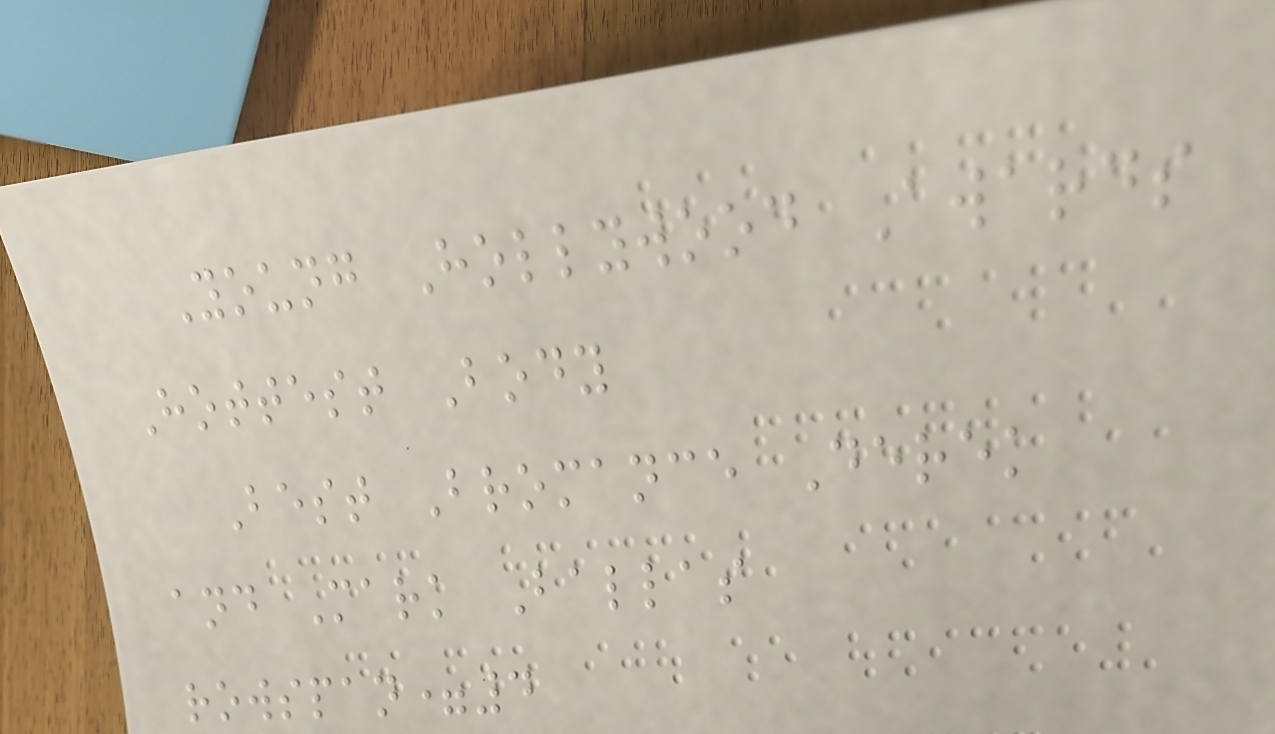Young Hollywood Awards
Hottest Body
Best Bromance Derek
and Mark Ballas
rowspan=4
